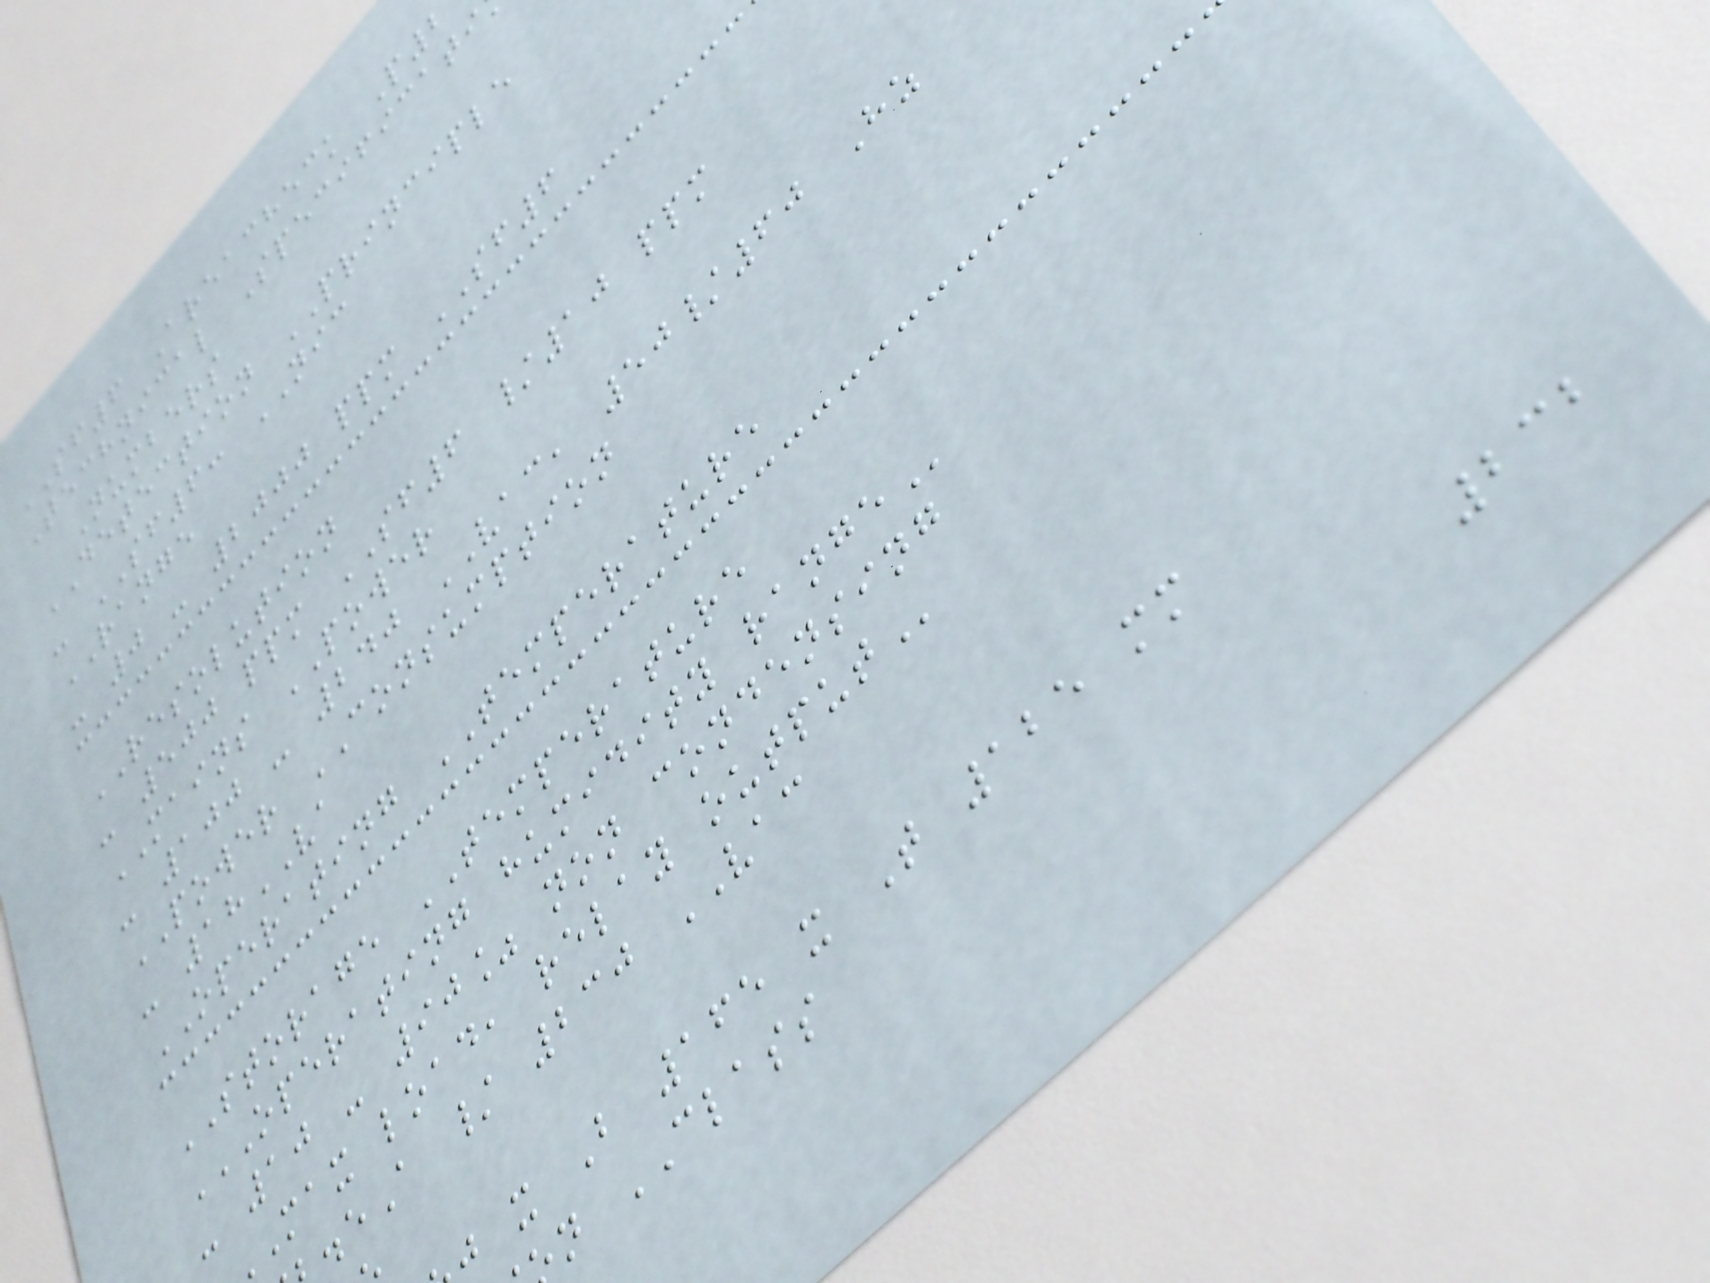SF6 Areacheck P2
Technical Specificati
Numbers
DETECTION PRINCIPLE
- SF6: NIC
RANGE
- 0 - 2000 ppm SF6
RESOLUTION
- 500 ppm SF6 /10 ppm
MAINS POWER
- 100 - 240 VAC, 50/60 Hz
POWER CONSUMPTION
- 18VA
OPERATING TEMPERATURE
STORAGE TEMPERATURE
OPERATING HUMIDITY RANGE
- 10 - 90% non condensing
max load, relay
A / 230 VAC
j x B 165 x T 125 mm
n CLASS
232
